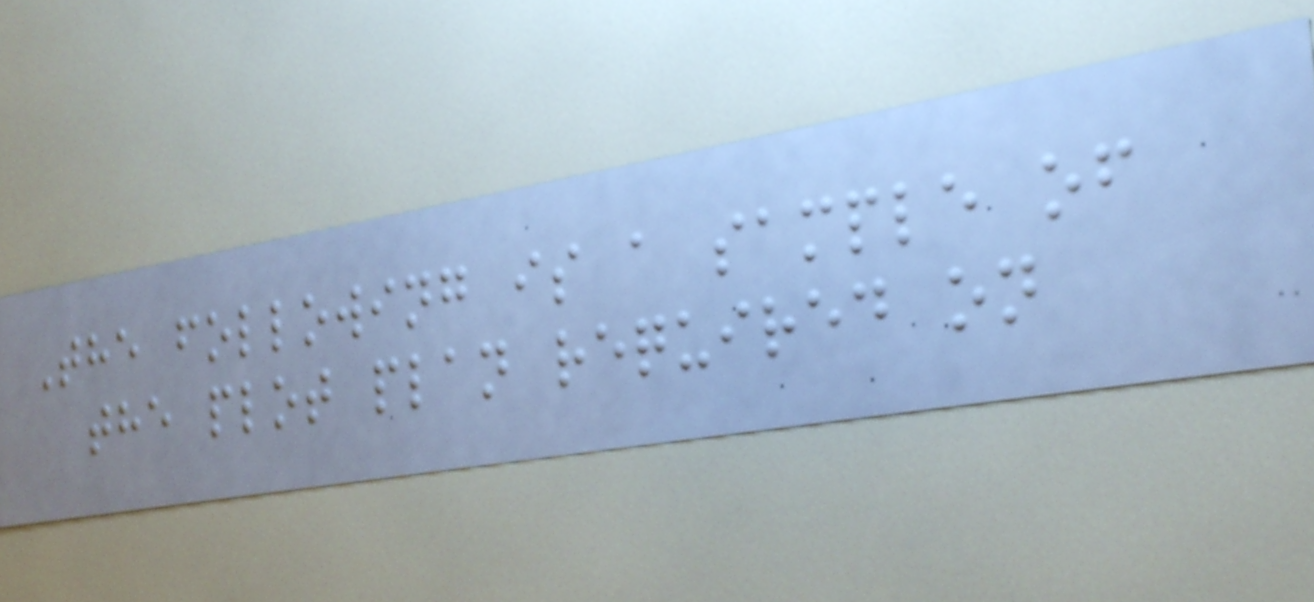The following is a sample of
the plot plan required on
